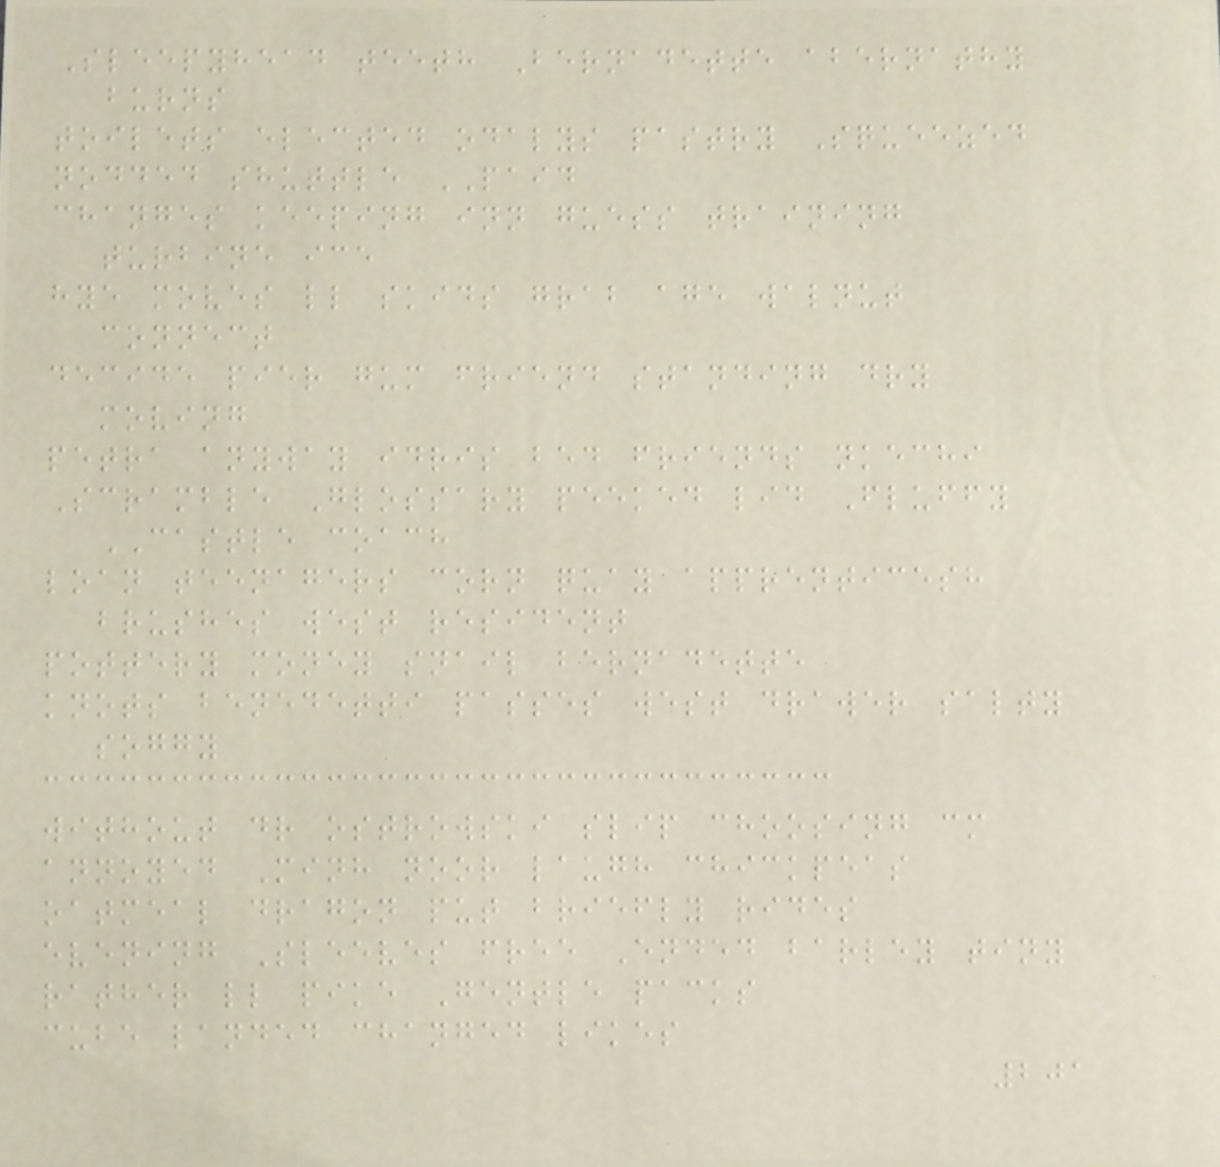Sleepyhead teeth Bernadette abernathy
burns
toilets elected odalys pastry Squeezed
nodded shuttle PAID
changes keeping inn guess training
turbine ice
hye moves ll skids grab age walnut
connect
decide pier gum friend standing dry
moving
petra anyway idris bed friends nkechi
Scramble Glossary peeked lid Fluffy
CASTLE coach
loan teenagers corn quay apprenticesh
brushes west resident
pottery money snail bernadette
knots benedetti passes west drawer salty
soggy
without dr ostrowski slip choosing cm
annoyed Minh noor laugh chickpeas
oatmeal dragon put briefly rides
evening Sleeves free Ended barley tiny
rather ll pike Gentle packs
cube landed changed likes
201
